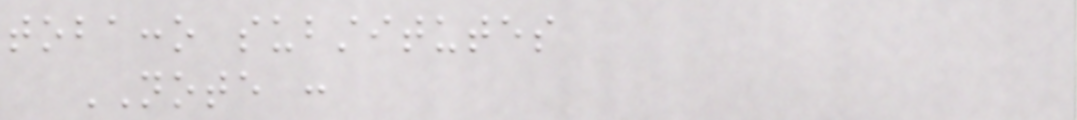tobacco substitutes
NOTE :
